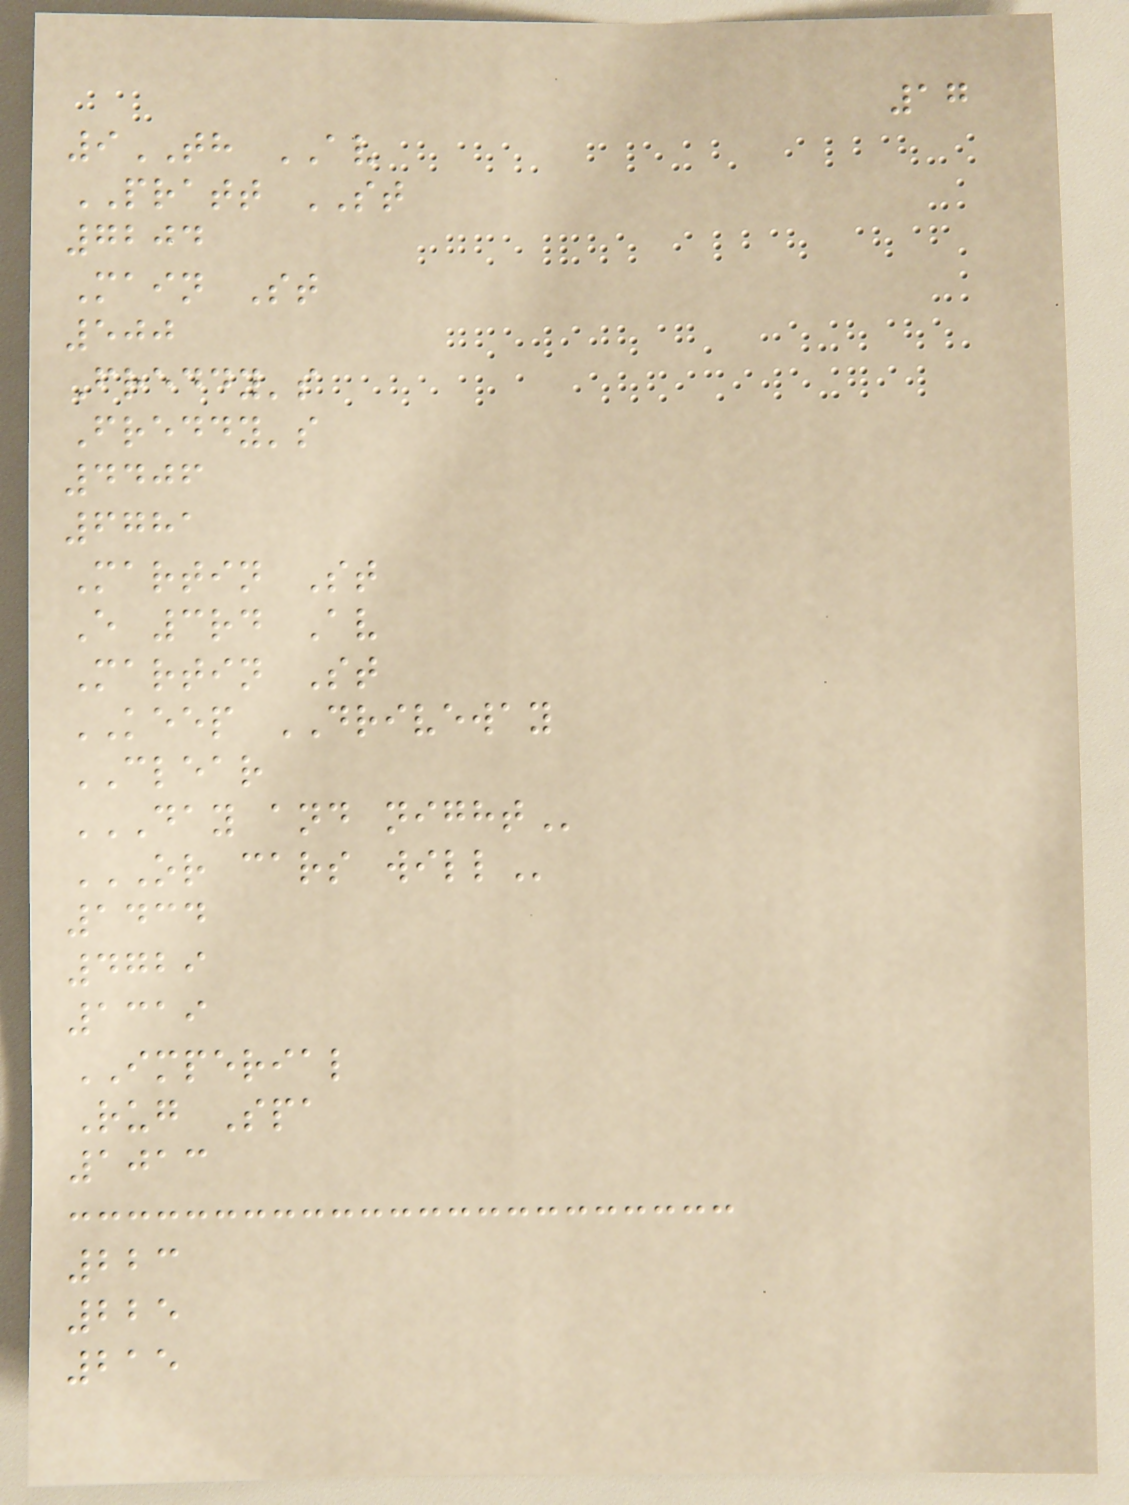17
9TH AV
PRATT ST
7204
Main St
500
Freddy's
Freddy's
4406
6781
Martin St
E 3rd Av
Martin St
KEEP DRIVEWAY
CLEAR
DAY AND NIGHT
OR CARS WILL
1434
4729
1319
IMPERIAL
Rug Spa
1013
223
225
215
